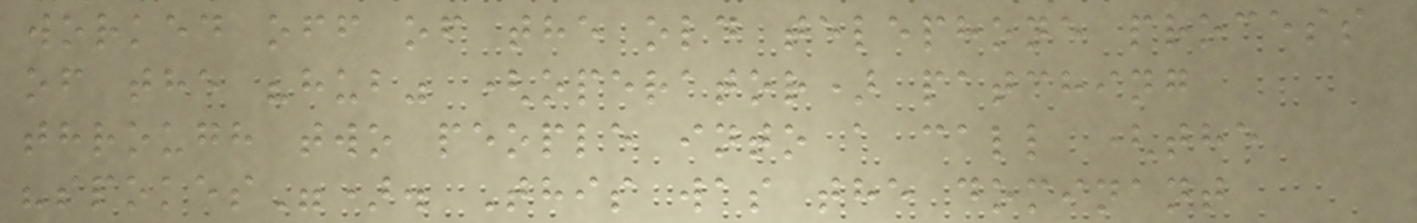worked off of the old telephone process
of the "hub" (operator) patching
through two people into a call (the
"spokes"). This was the dominant
